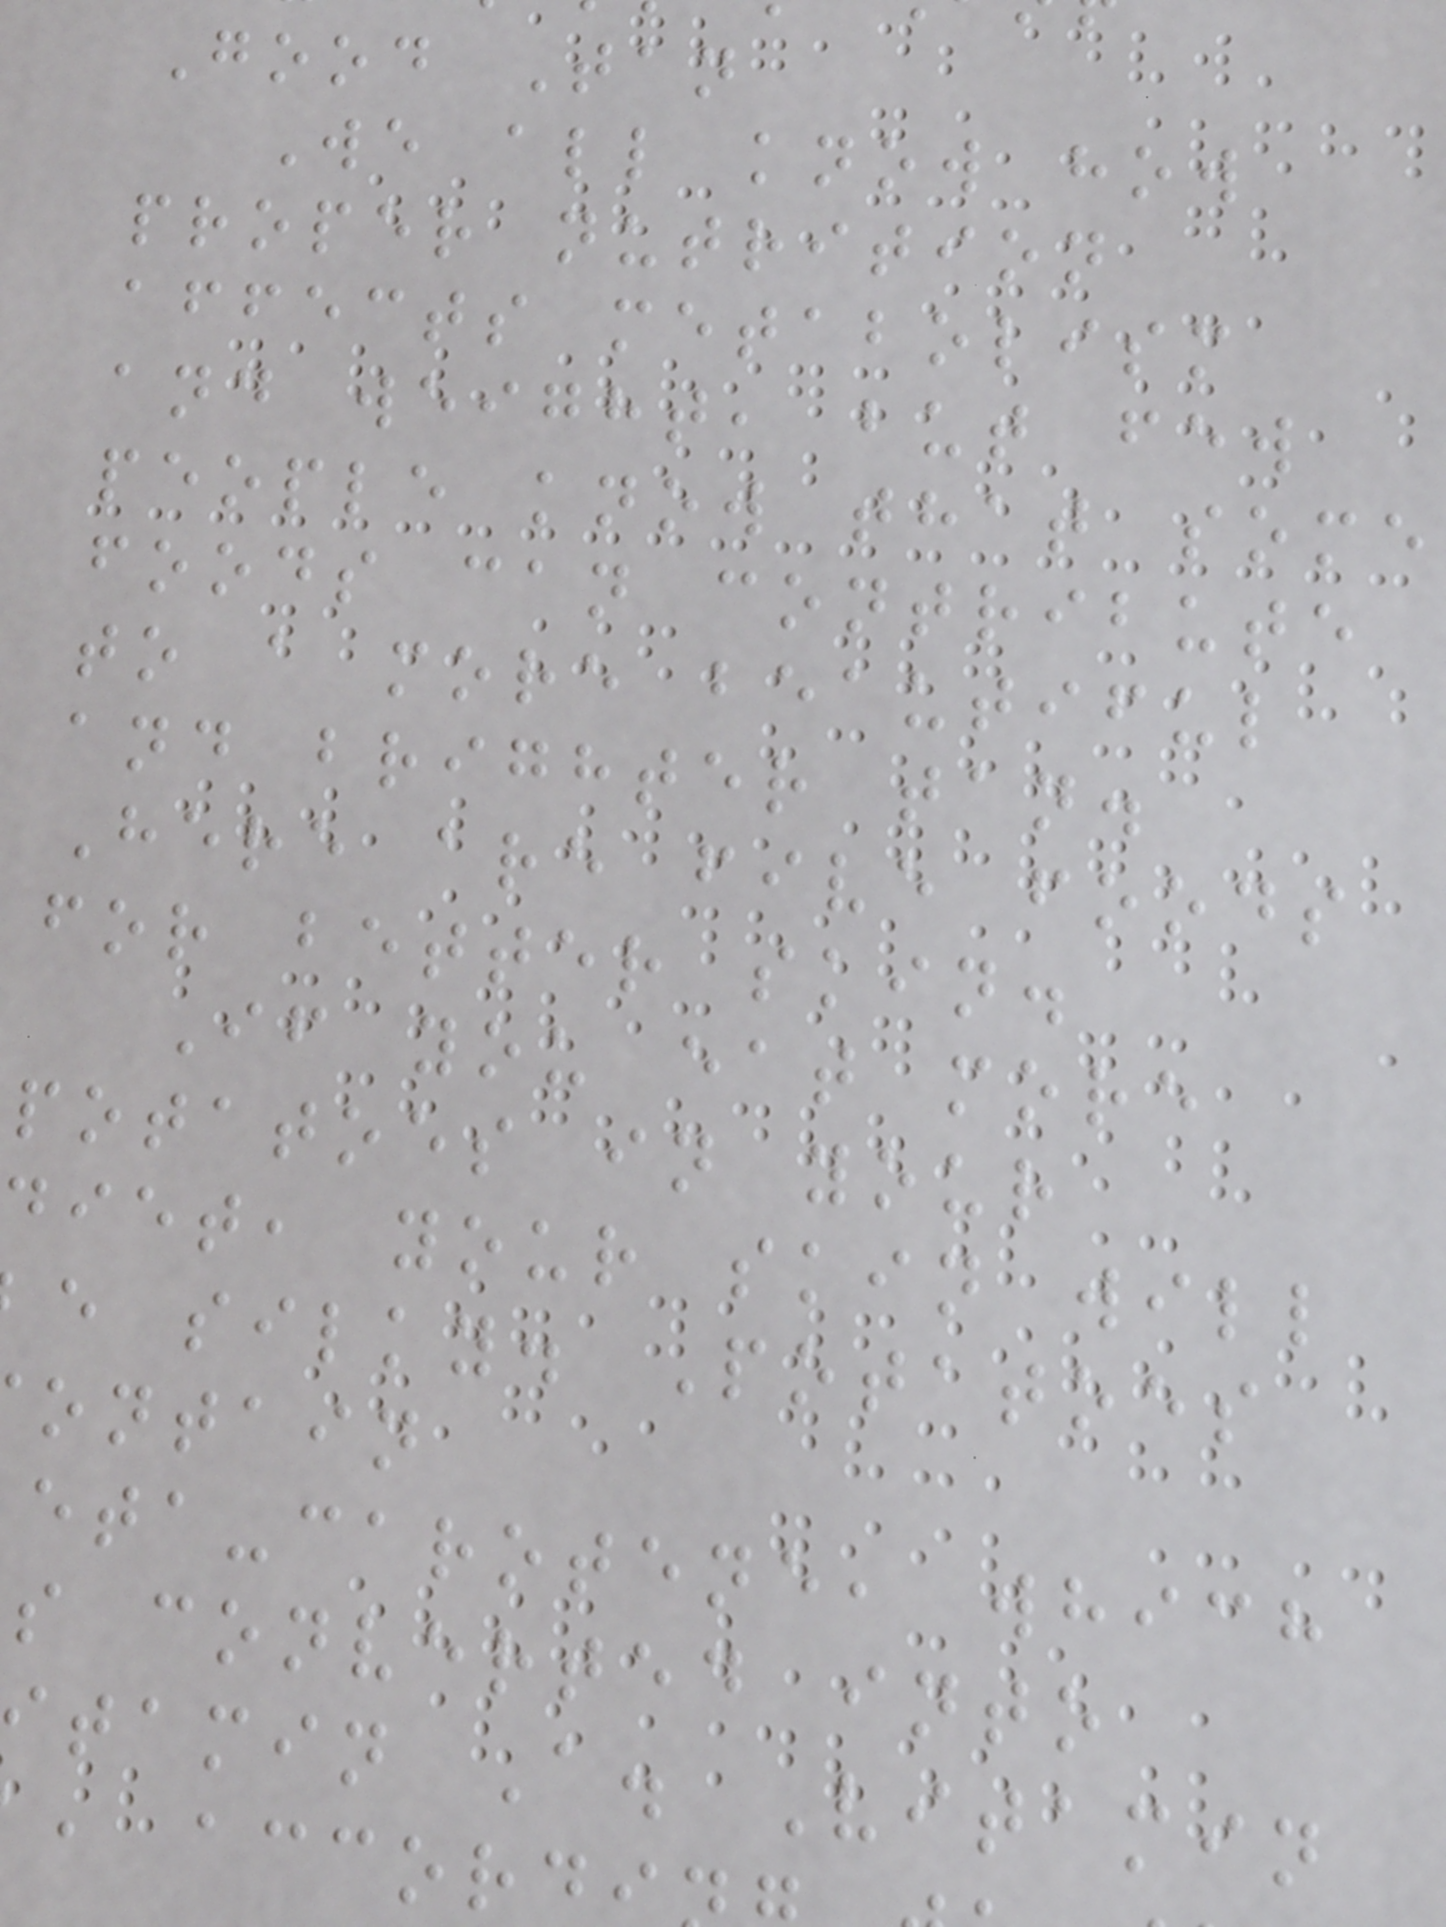Good Tan
We all know how
proper nutrition
affects metabolism
and weight, but few
people know that some
foods can contribute
to a more beautiful
and brighter tan.
Here are five foods
for better skin.
If you eat more
potatoes in your
diet, your skin will
e silky. Potatoes
ontain
eta-carotene, which
s converted into
tamin A. Vitamin
, accord
